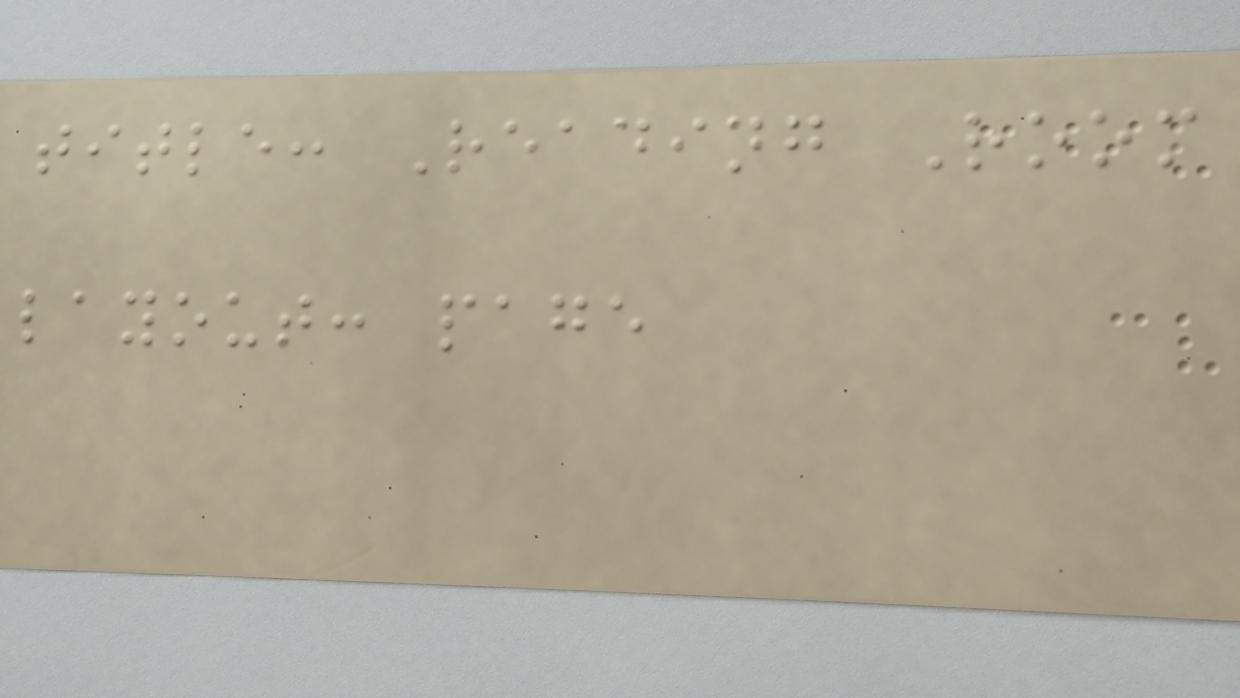title: Reading Room
layout: page
